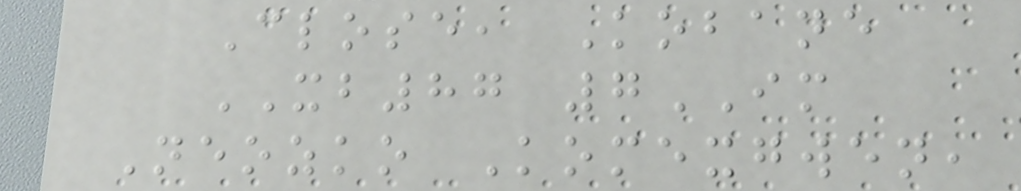Close, Kobane
XB87 7IM
Neozko Komexgwen,
